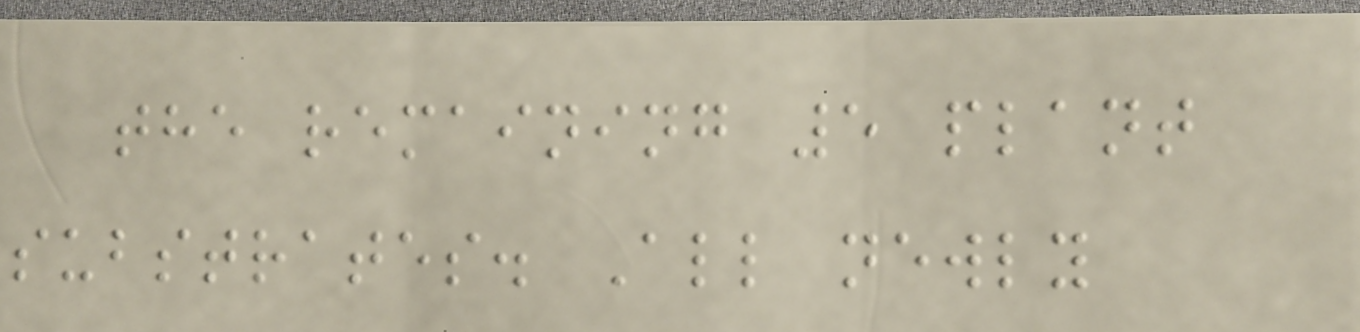the remaining 5 plant
substrates. All newly
